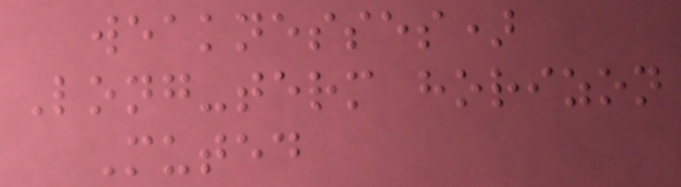weaknesses)
Long-term horizon
Muted
